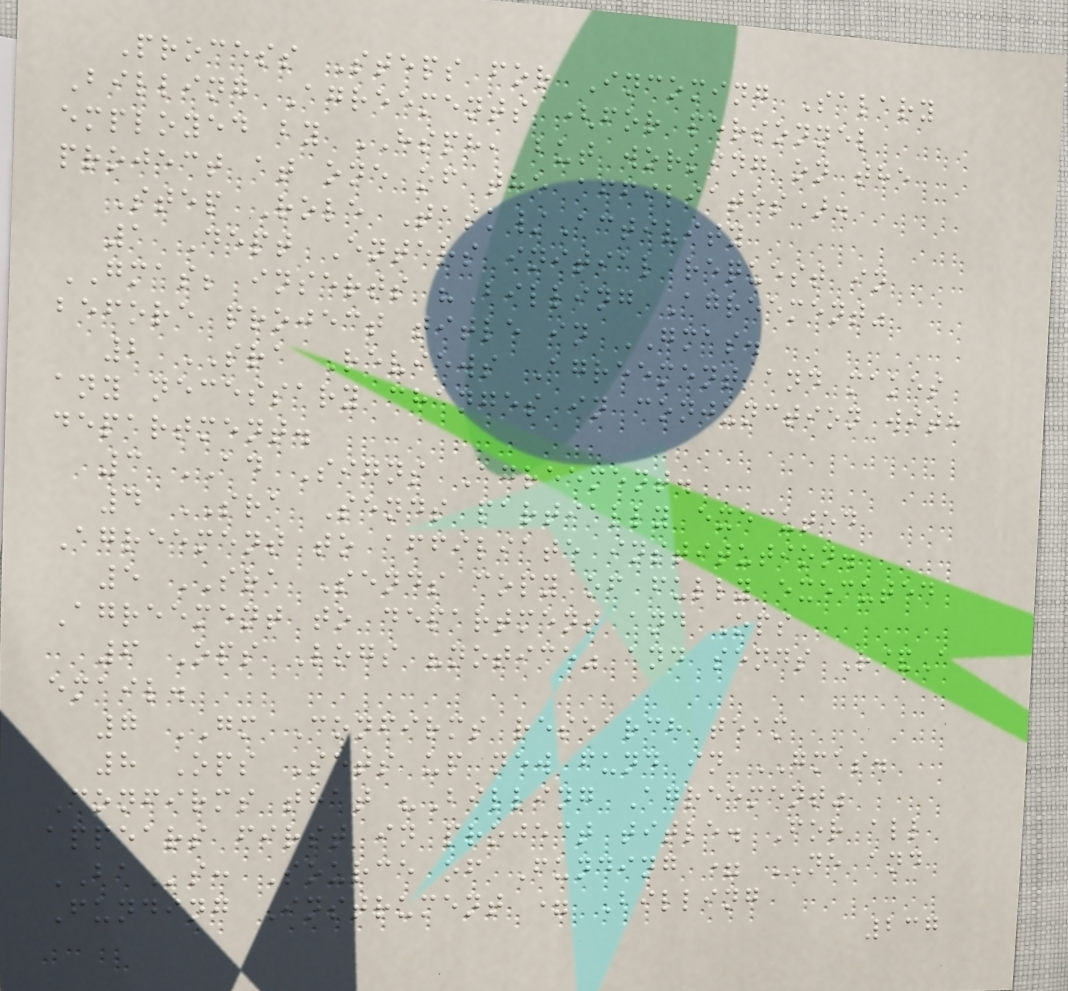Process Steps for Incoming Salary
Billing Agreements (for personnel
employed by HSPH, but working on the
project at one of the affiliates).
Step Role Task/Activity
1 Dept Enters initial request in
GMAS; inserts "Billing Agreement"
before project title in GMAS.
2 SRA Reviews Agreement and makes
any necessary changes in conjunction with
department.
3 AD Signs Agreement.
4 SRA Sends partially executed
Agreement to affiliate institution.
5 SRA Sends copy of fully executed
Agreement to department and Ops
6 Ops Logs "notice" and sends R&A
email.
7 GM Confirms research team
8 Ops Sets up new fund in GMAS.
Confirms that "Billing Agreement"
appears first in project title. For all
BAs: Source of Funding = NE and
Funding Instrument = Billing
237
